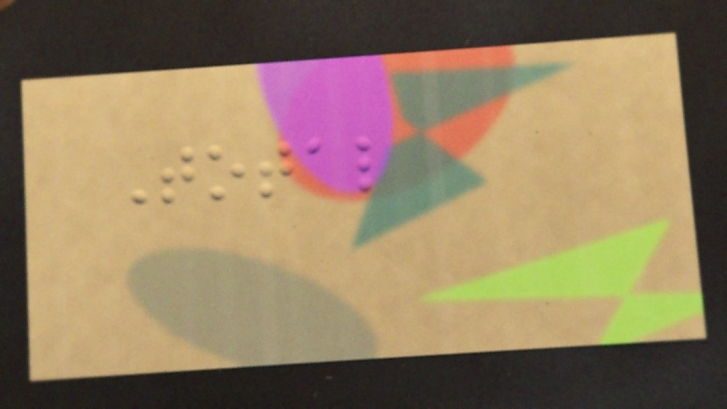Total
